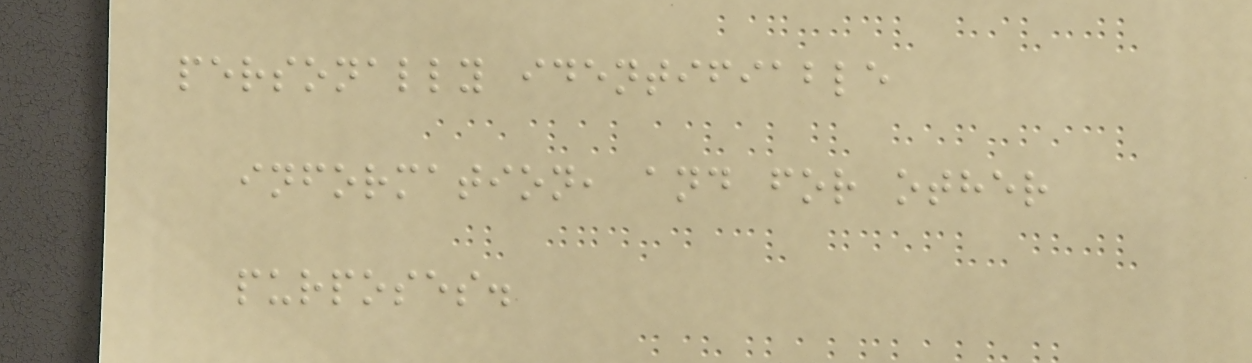personally identifiable
information, and for other
purposes.
